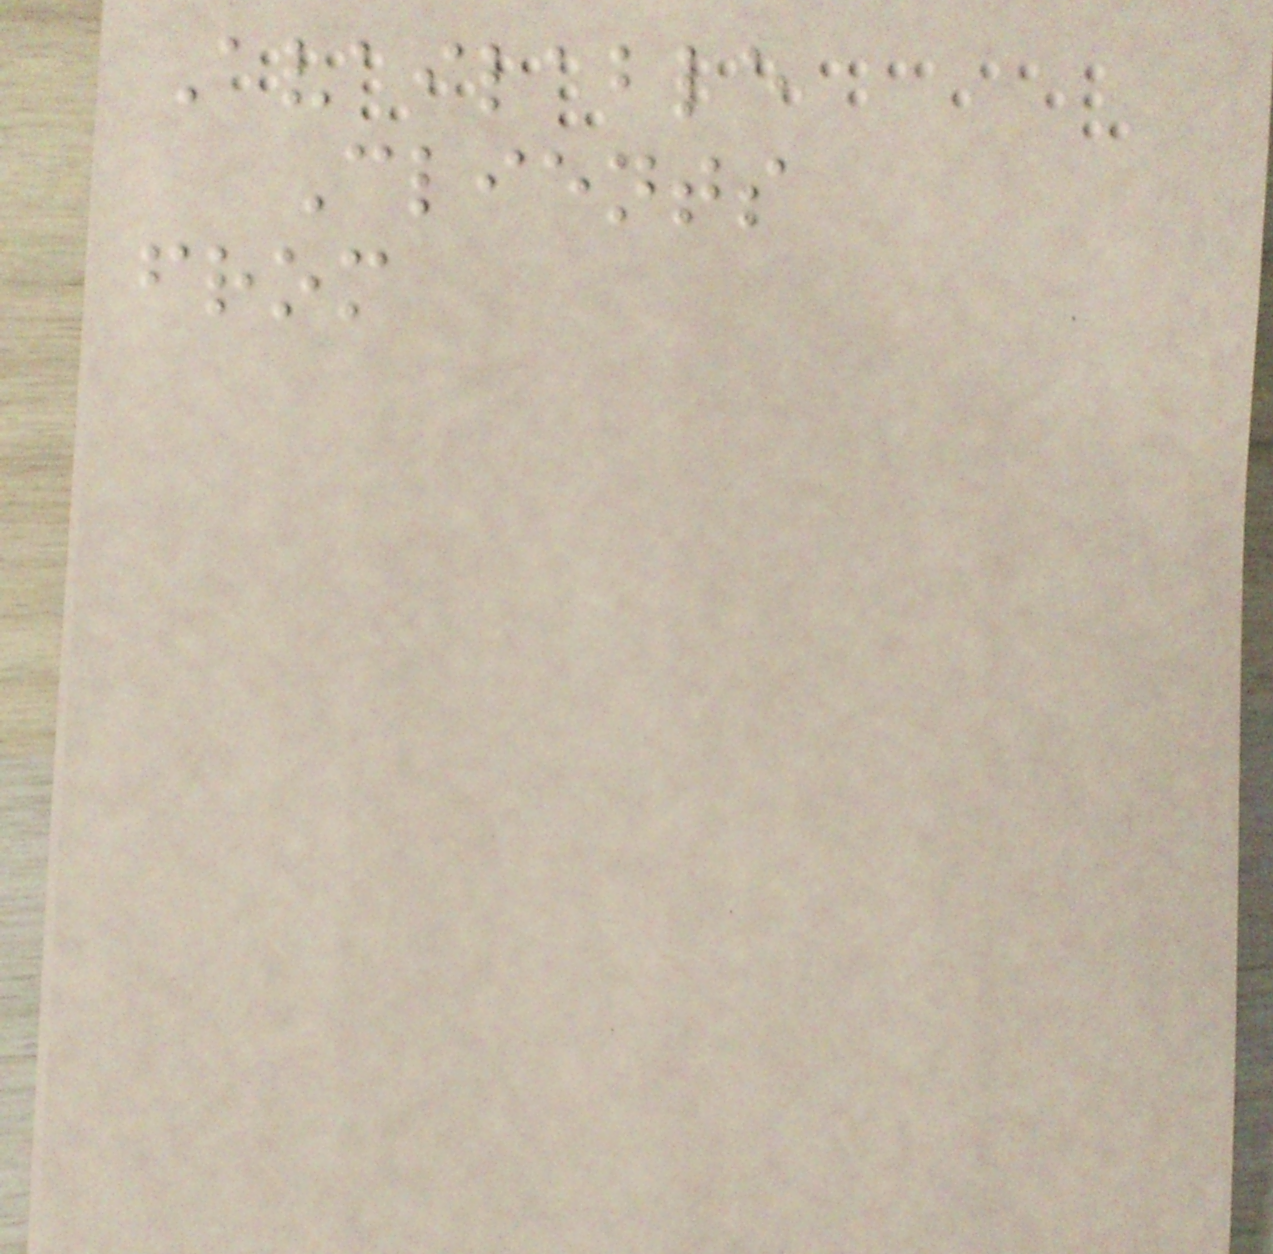Available
Clients
from
